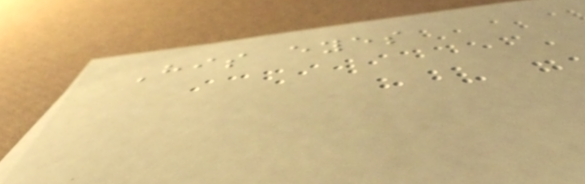His eyes
